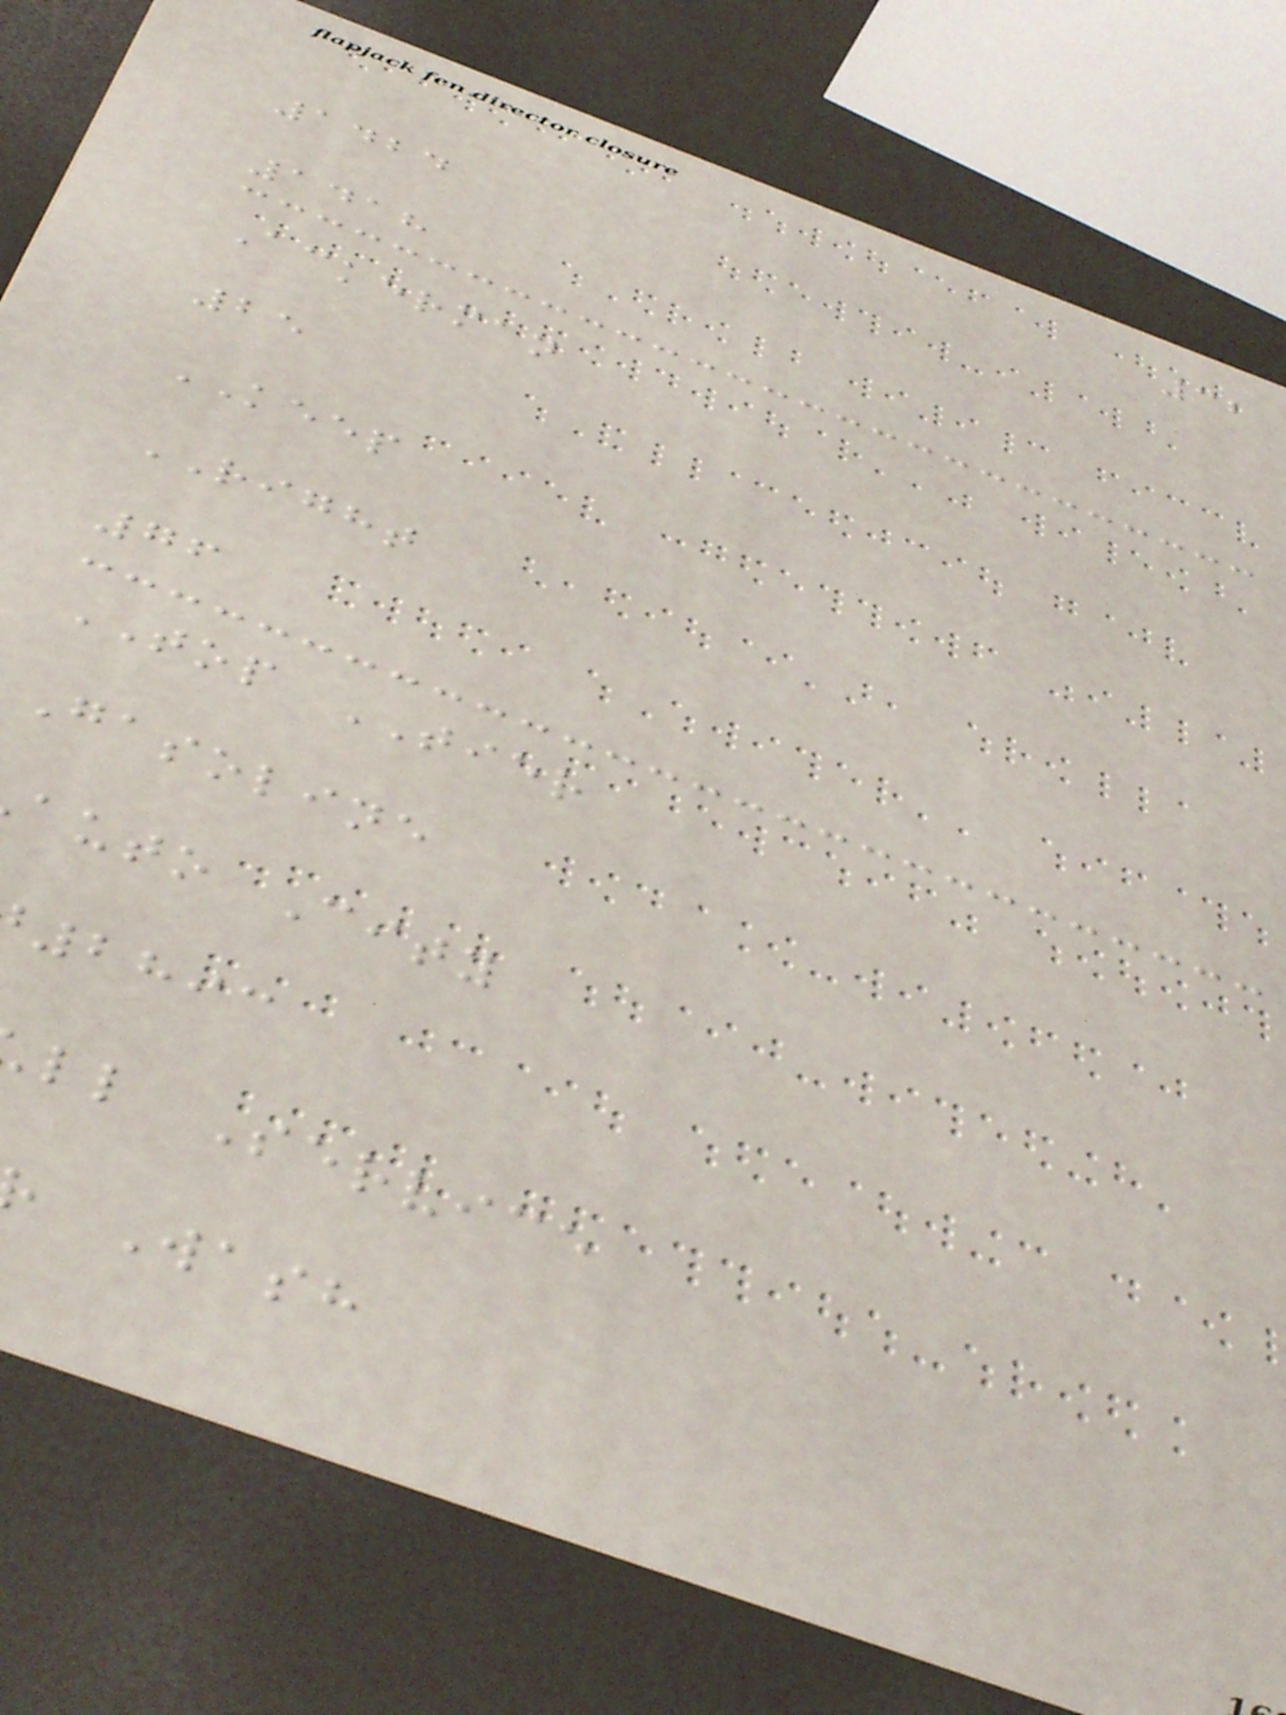32
1424
1418
Ackerman
25
KEEP
RIGHT
76
TOP TIER
Gasoline
auto City
2893
ll Service
Wash
